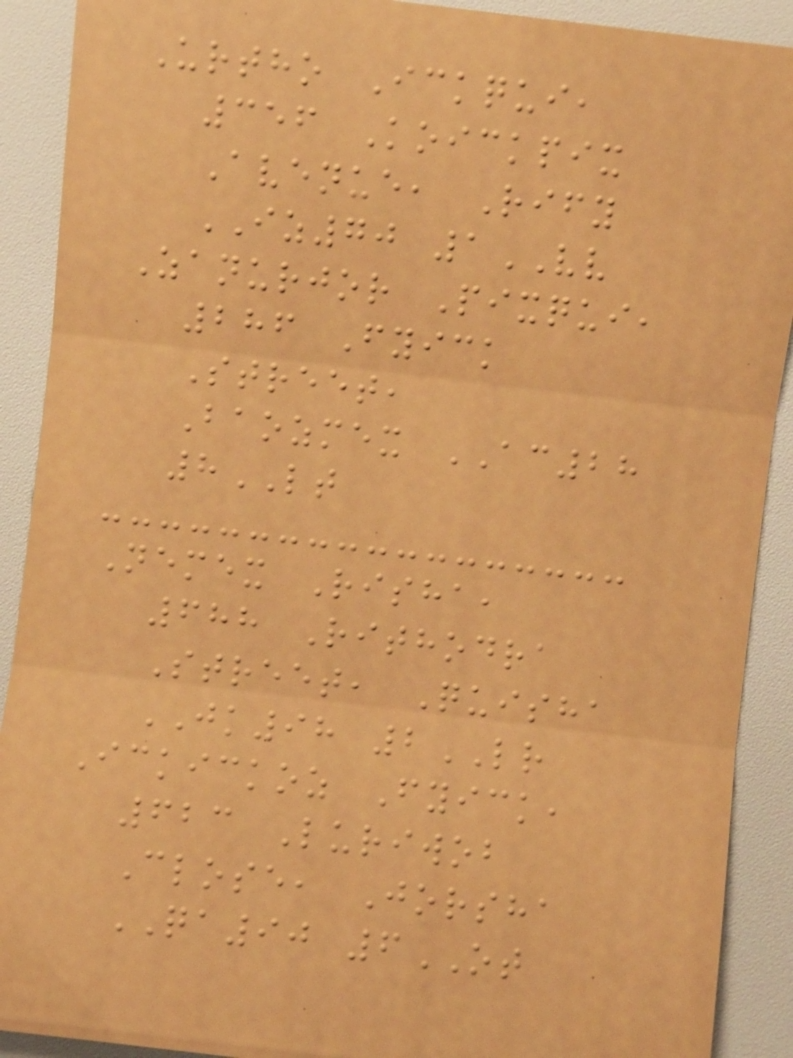Urtho Ickqui,
356 Koickpix
Avenue, Rify
IZ70 1VV
Zanurjor Pixqui,
286 Fyick
Street,
Baozmex AC28
8LT
Nemex Risha,
688 Rithodra
Street, Quisha
JK98 2LR
Ickickoz Fyick,
623 Luriwob
Close, Jorsha
QA90 6OT
